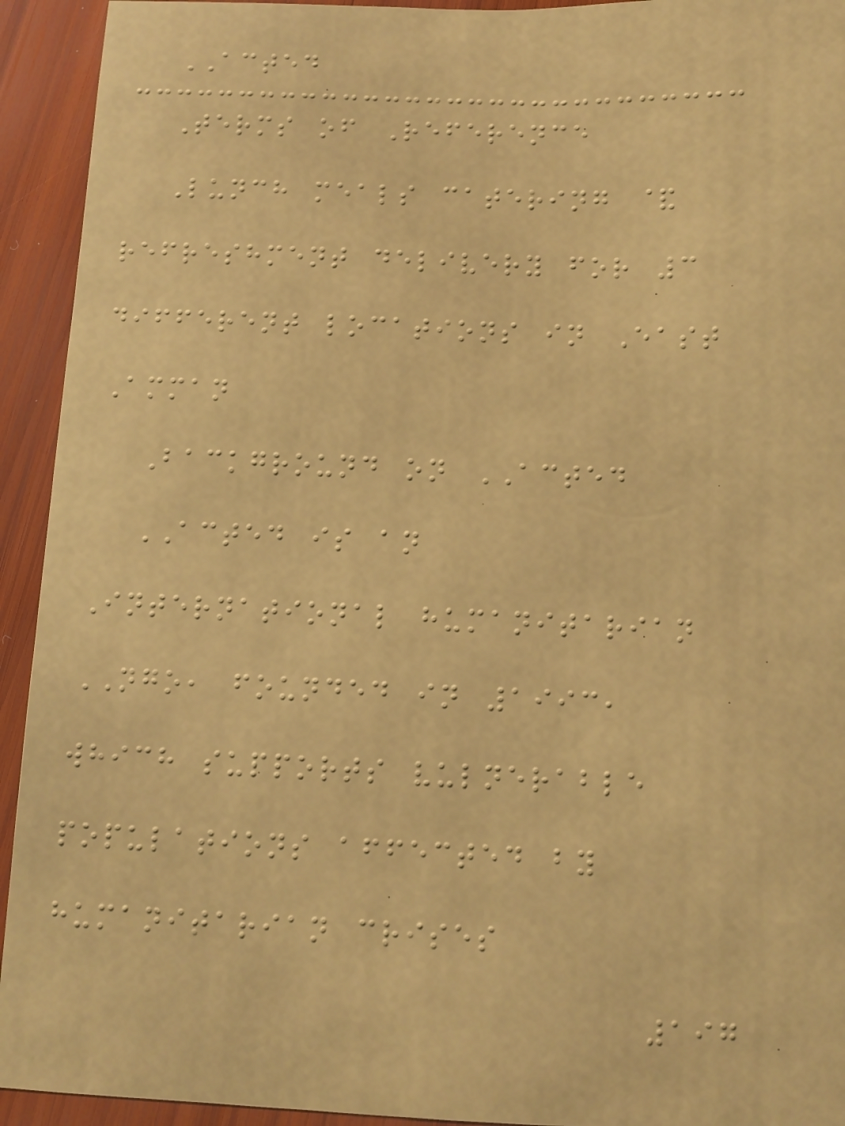ACTED
Terms of Reference
Lunch meals catering &
refreshment delivery for 3
different locations in East
Amman
Background on ACTED
ACTED is an
International humanitarian
NGO, founded in 1993,
which supports vulnerable
populations affected by
humanitarian crises
197
